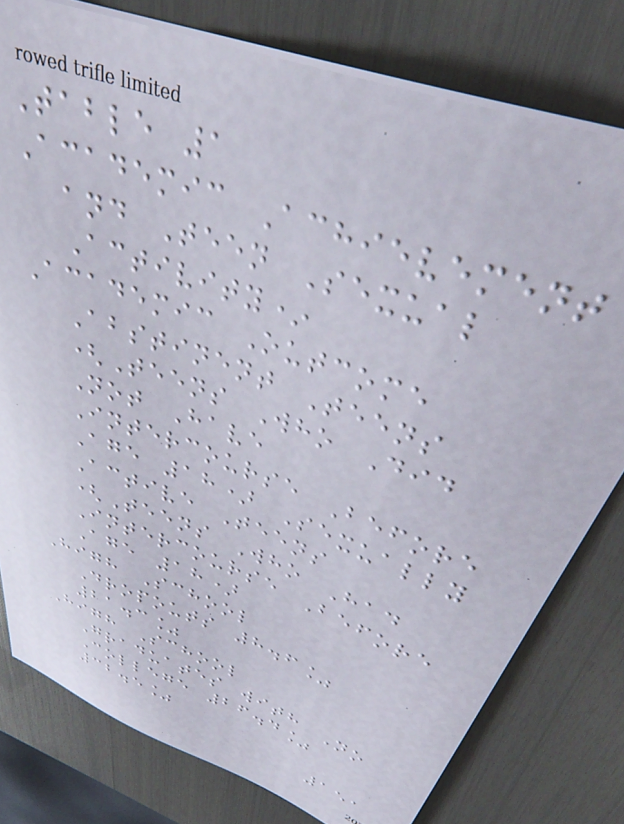Table 1
Academic Achievement
and Teen Sexual
Activity*
Academic Outcome
Abstinent Teens
(Teens Who Did
Not Have
Intercourse Before
Age 18) Sexually
Active Teens
(Teens Who Had
Intercourse Before
Age 18)
High School
Dropouts 8.6%
21.3%
High School
Graduates with No
College 26.4%
32.5%
151
